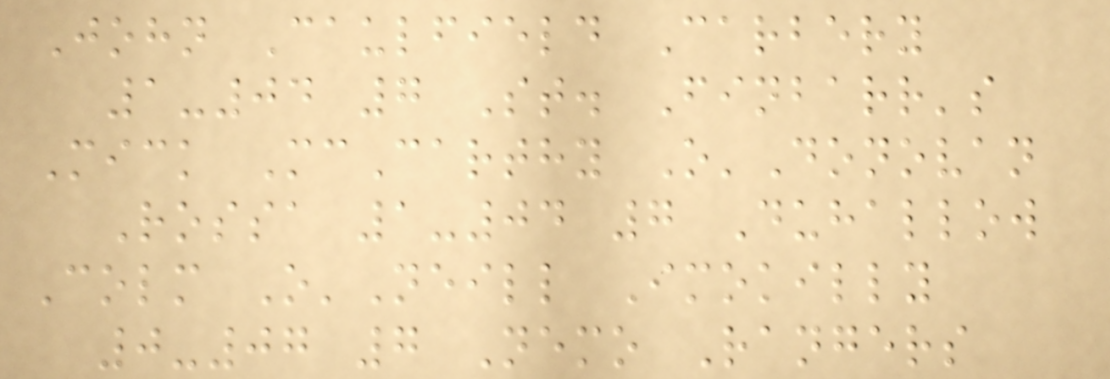John Caulfield Carbery
1-04 7 St. Finbarr's
Mick McCarthy O'Donovan
Rossa 1-04 7 Duhallow
Colm O'Neill Imokilly
0-07 7 Nemo Rangers
